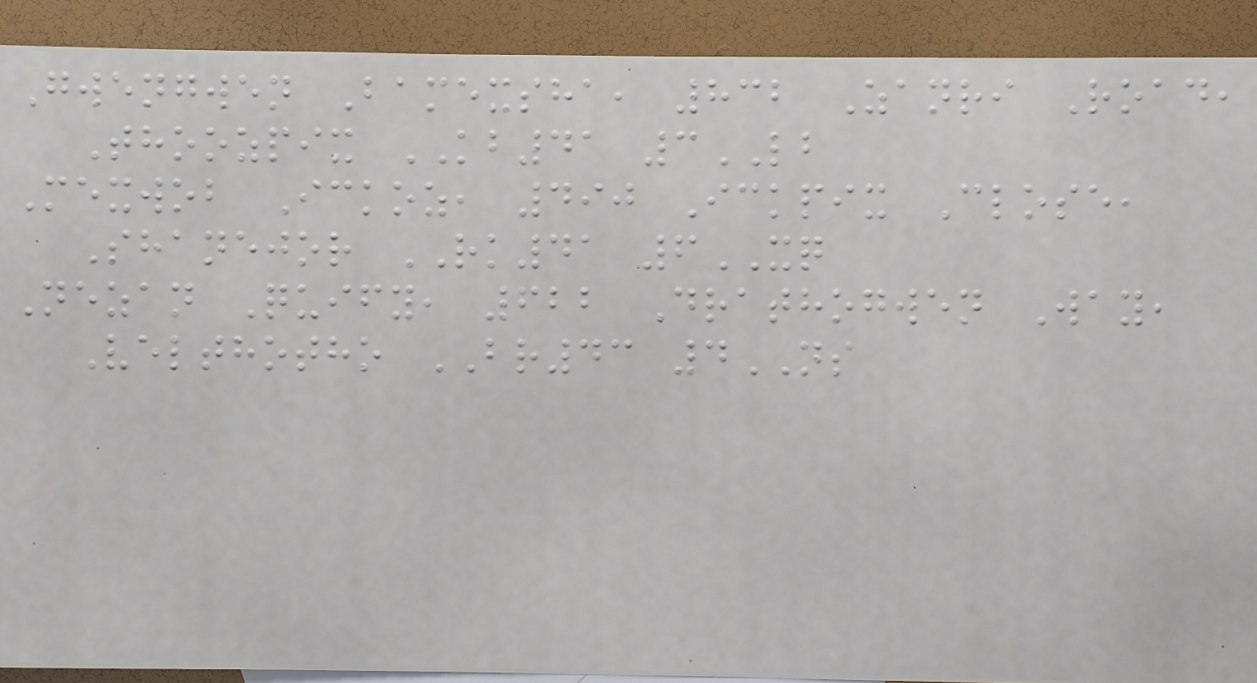Gwengwen Bamexsha, 832 Zanri Road,
Thoozpix KB41 3LB
Mexwob Ickoz, 490 Ickpix Close,
Shanejor RK41 6XQ
Nezan Quify, 622 Drathogwen Way,
Velthotho BR43 4NS
